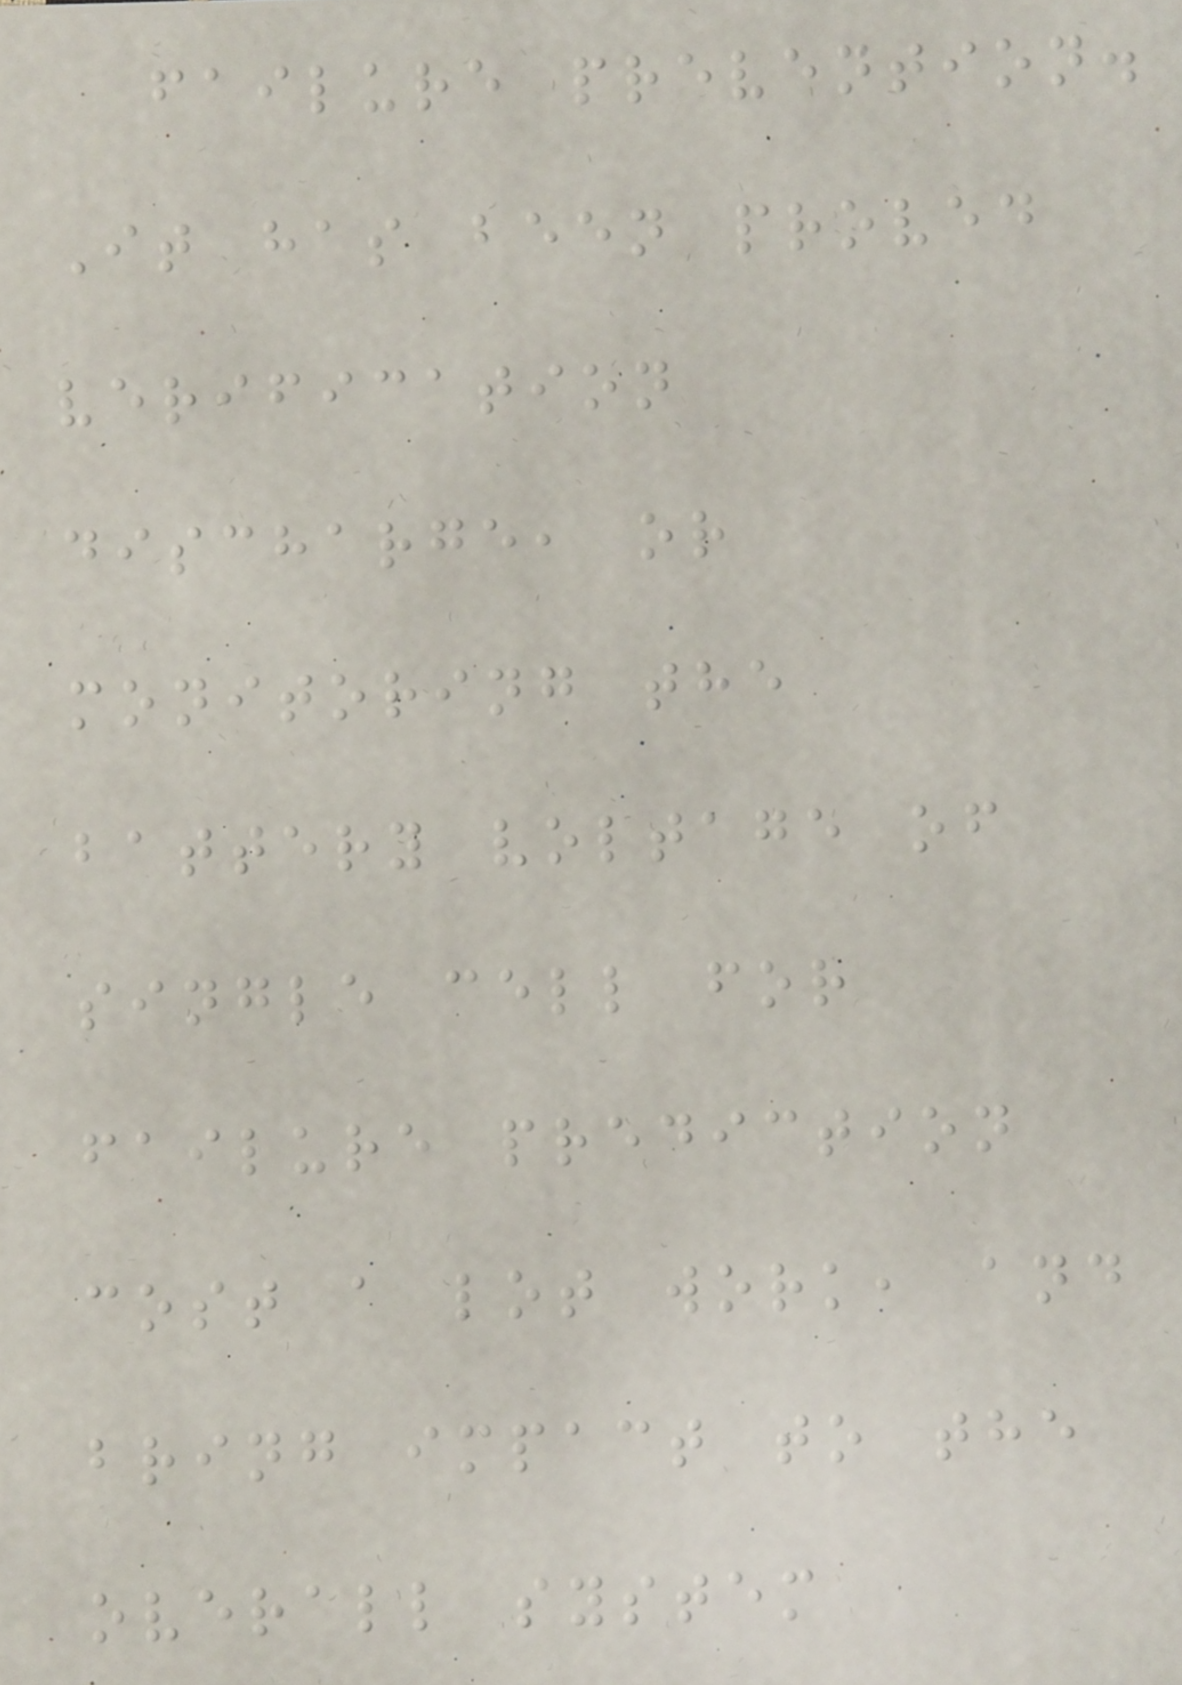failure prevention.
It has been proved
verification
discharge, or
monitoring the
battery voltage of
single cell for
failure prediction
cost a lot work, and
bring impact to the
overall system
